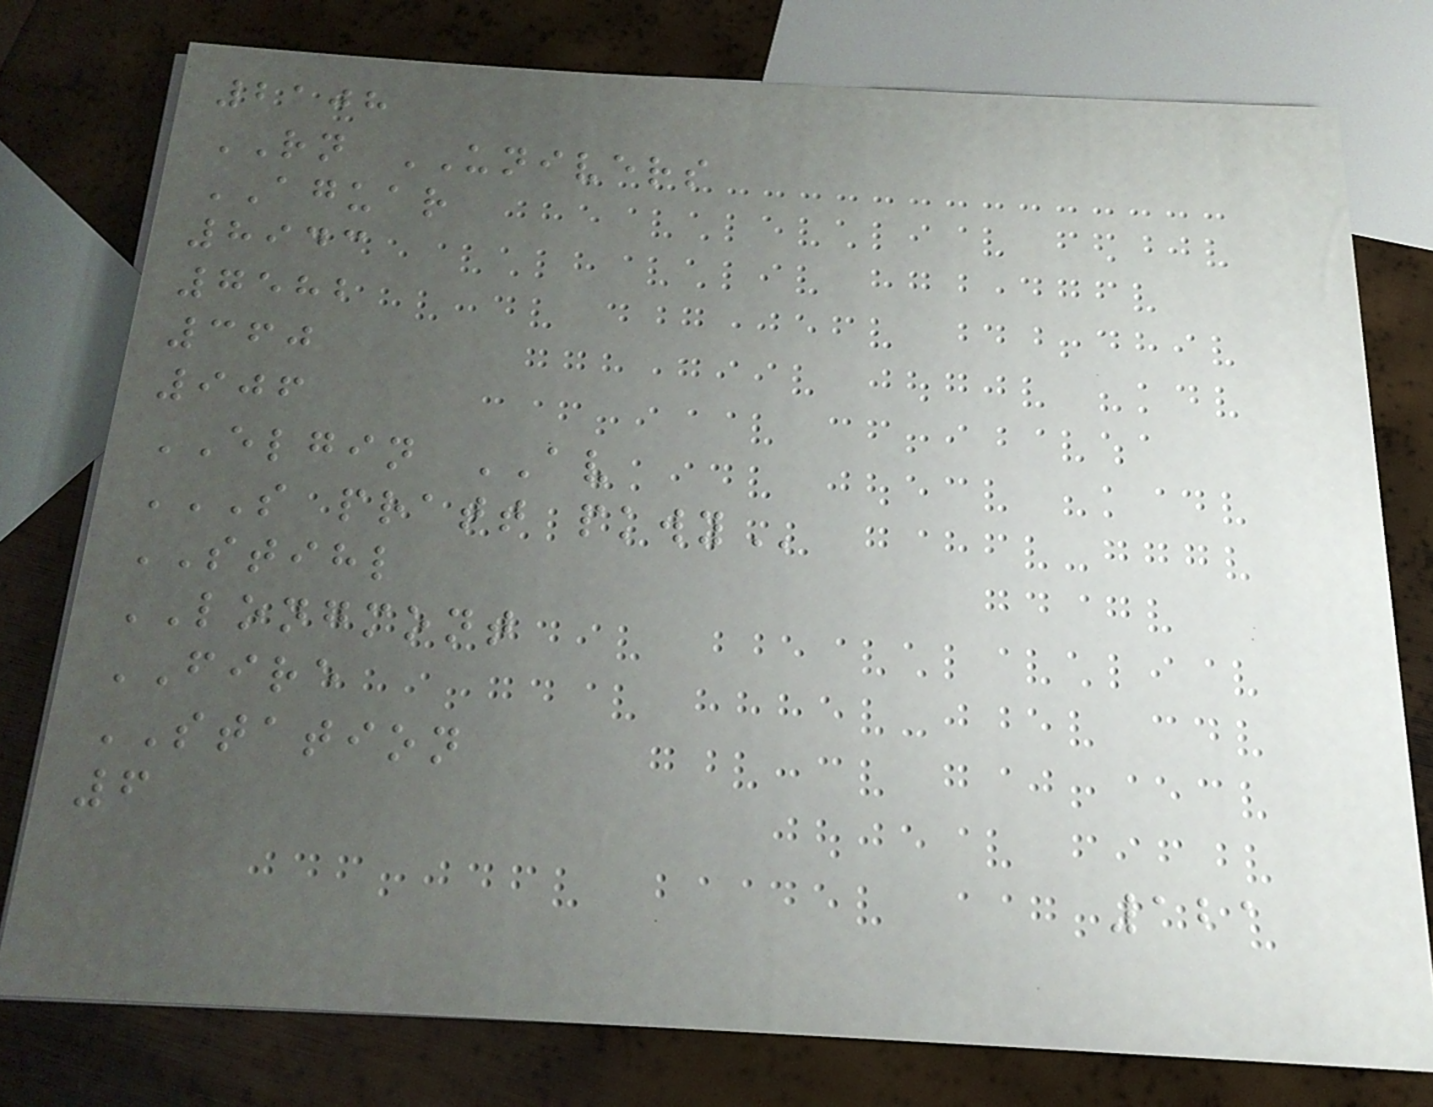2108
RN UNIVERS
AGUAR
8943
7582
360
906
ELGIN AV
S PRATT PKWY
STIHL
LONGMONT
FIRE
STATION
6
121
